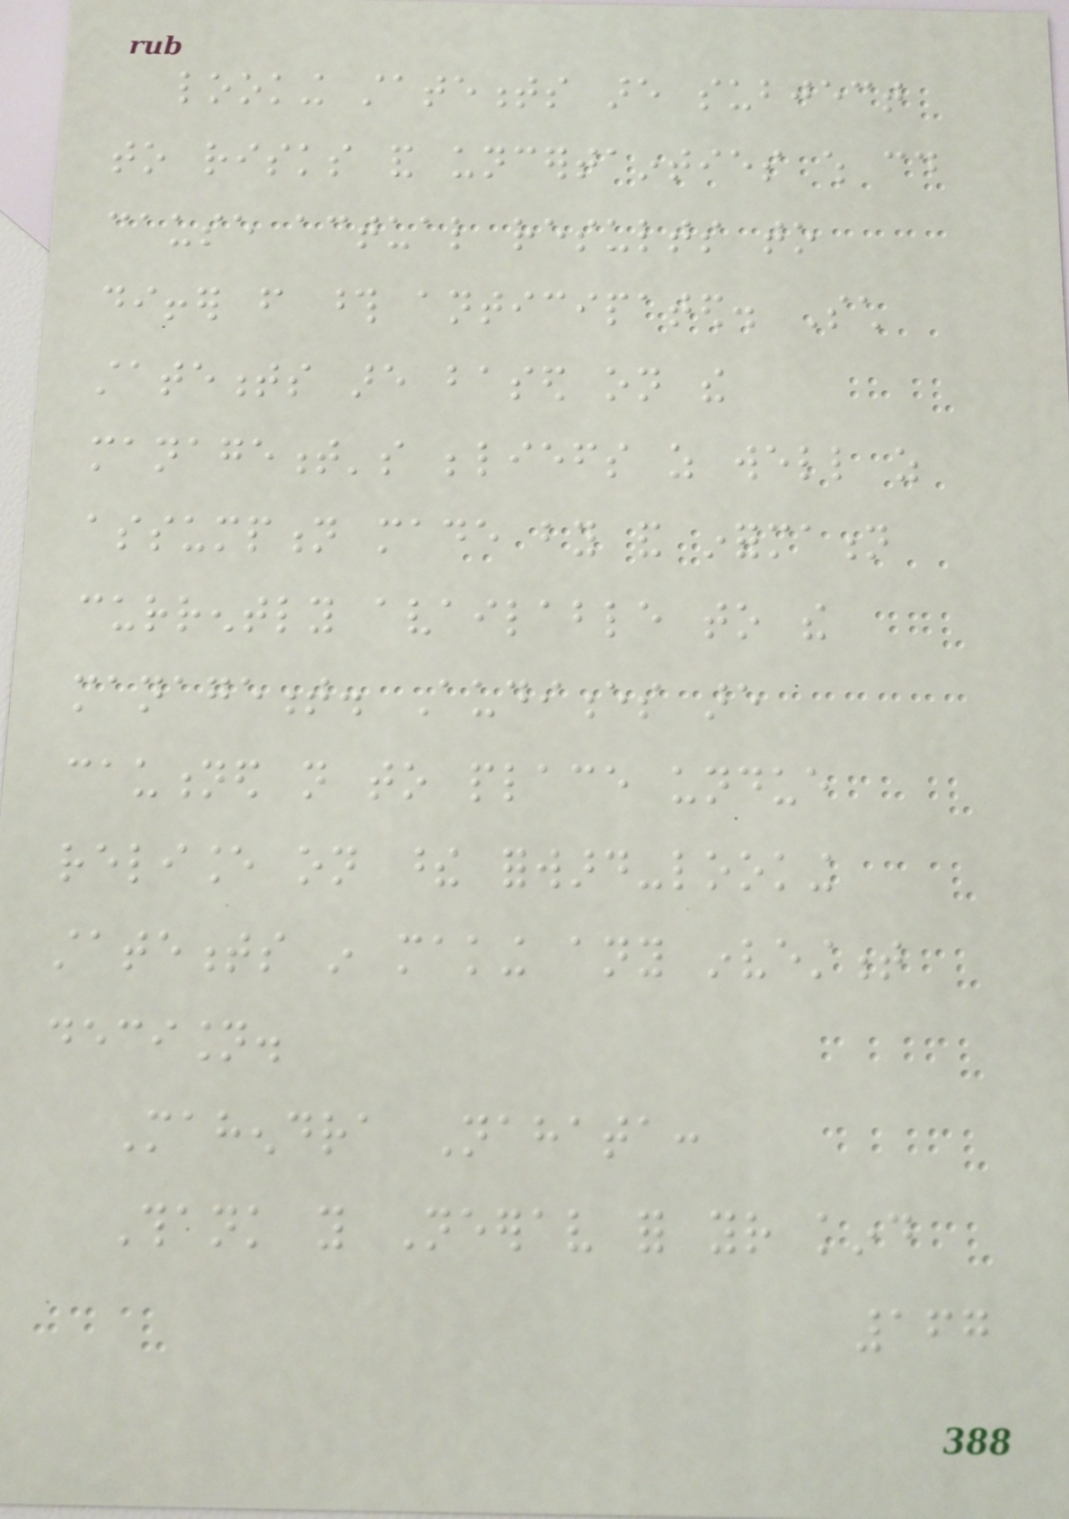looking statements are subject
to risks and uncertainties which could
cause actual results to
differ from those anticipated. Such
statements are based on the
management's beliefs as well as
assumption made by and information
currently available to the
management. Audiences are
cautioned not to place undue
reliance on these forward-looking
statements in making any investment
decision.
Mahendra Nahata:
Thank you Neerav for your kind
167
